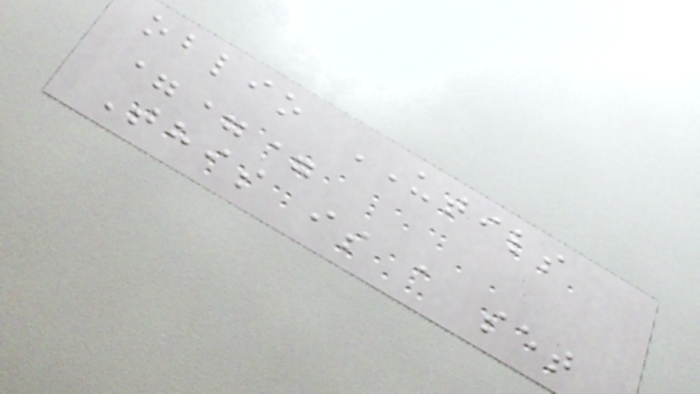oblio UTILS
===
This is a set
